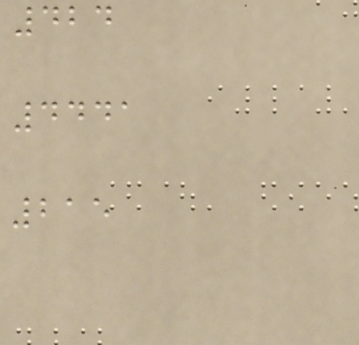424
4441
215
